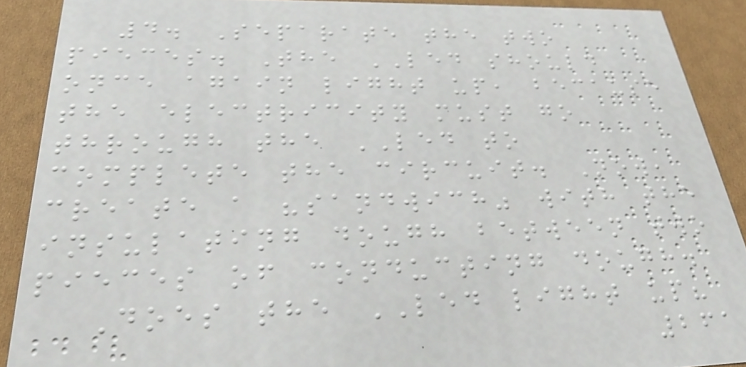4. Separate the two
pieces. The LED should
once again light up, because
the electricity must go
through the LED to
complete the circuit. Now,
create a "sandwich" with the
insulating dough between two
pieces of conducting dough.
Does the LED light up?
261
